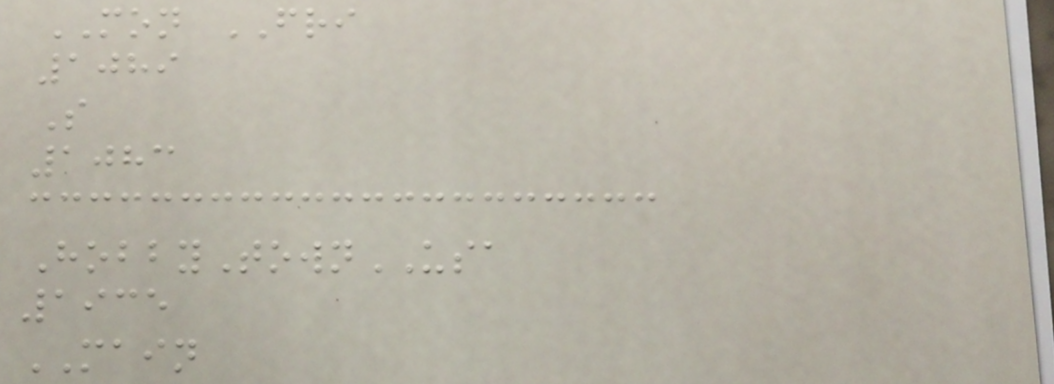MON FRI
1089
S
1083
HobbyTownUSA
1935
MAIN
